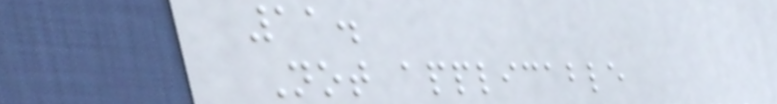11.
Not applicable
